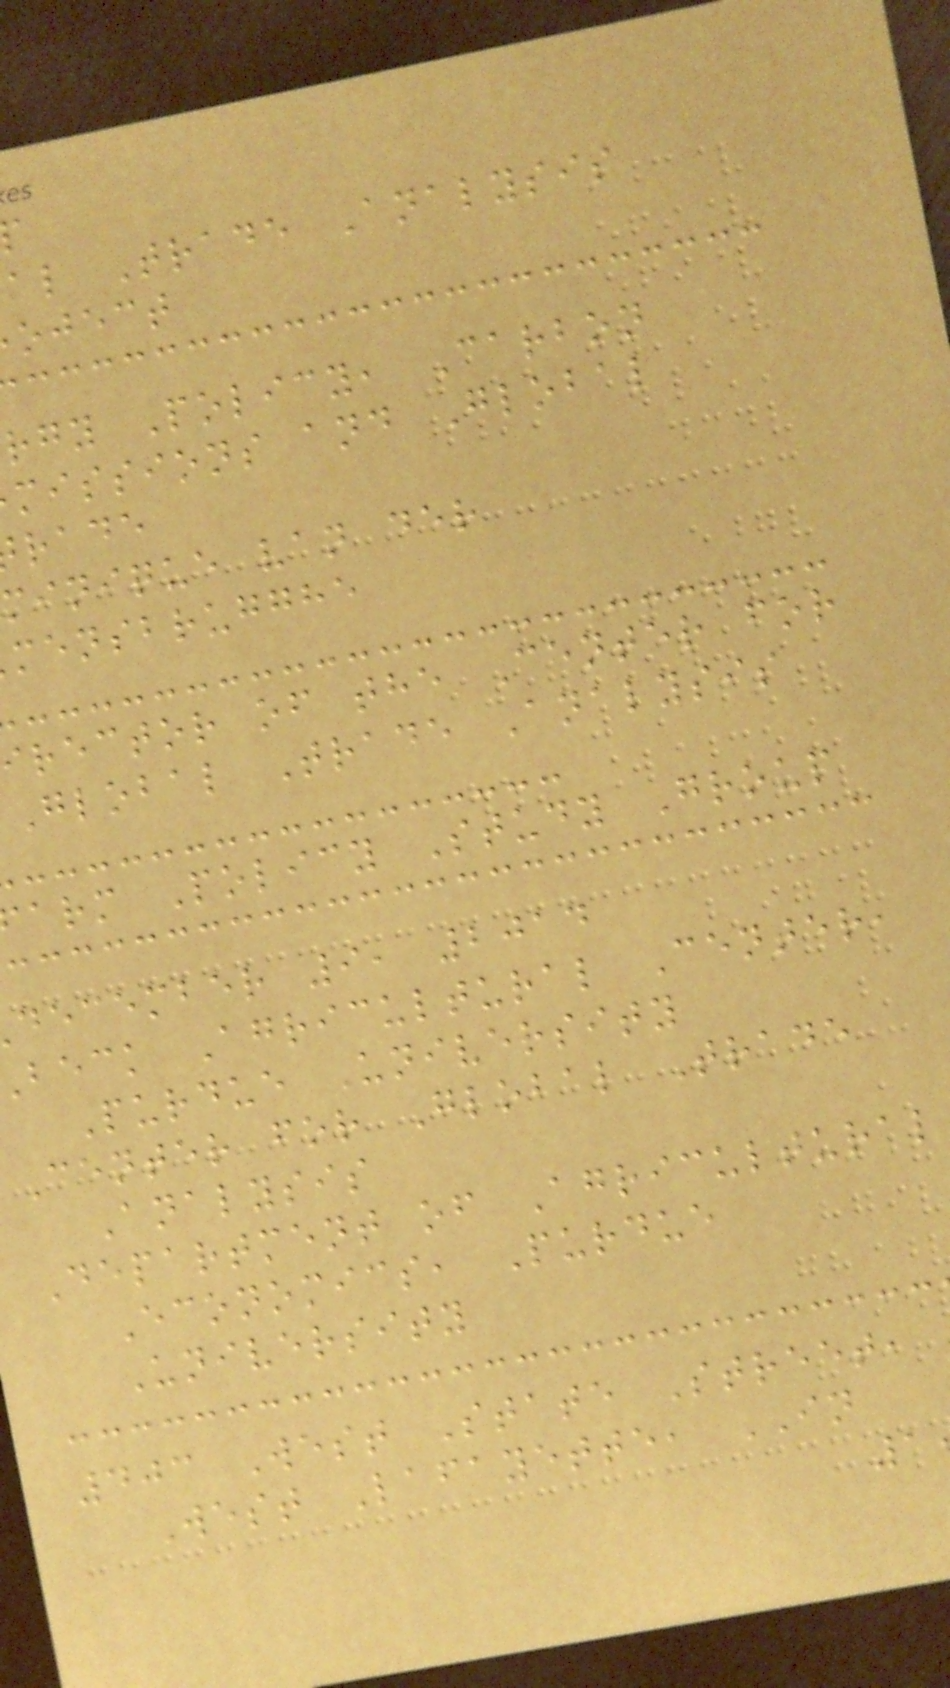al Trade Analysis
oject
rgy Policy, Carbon
missions and Global
rade
minique van der
mensbrugghe
rector of the Center for
Global Trade Analysis
arm Policy Study Group
december 9, 2014
beck Agricultural Center,
Purdue University
Center for Global Trade
Analysis
Department of Agricultural
Economics, Purdue
University
403 West State Street,
West Lafayette, IN
